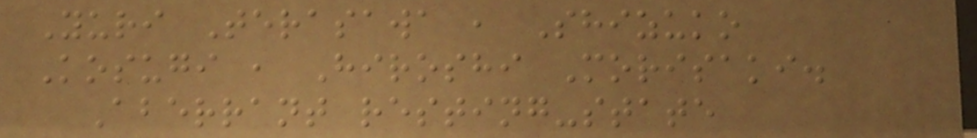Yuri Terasawa , Shizuko
Kosugi , Hiroshi Morisaki.
Aberrant resting-state
